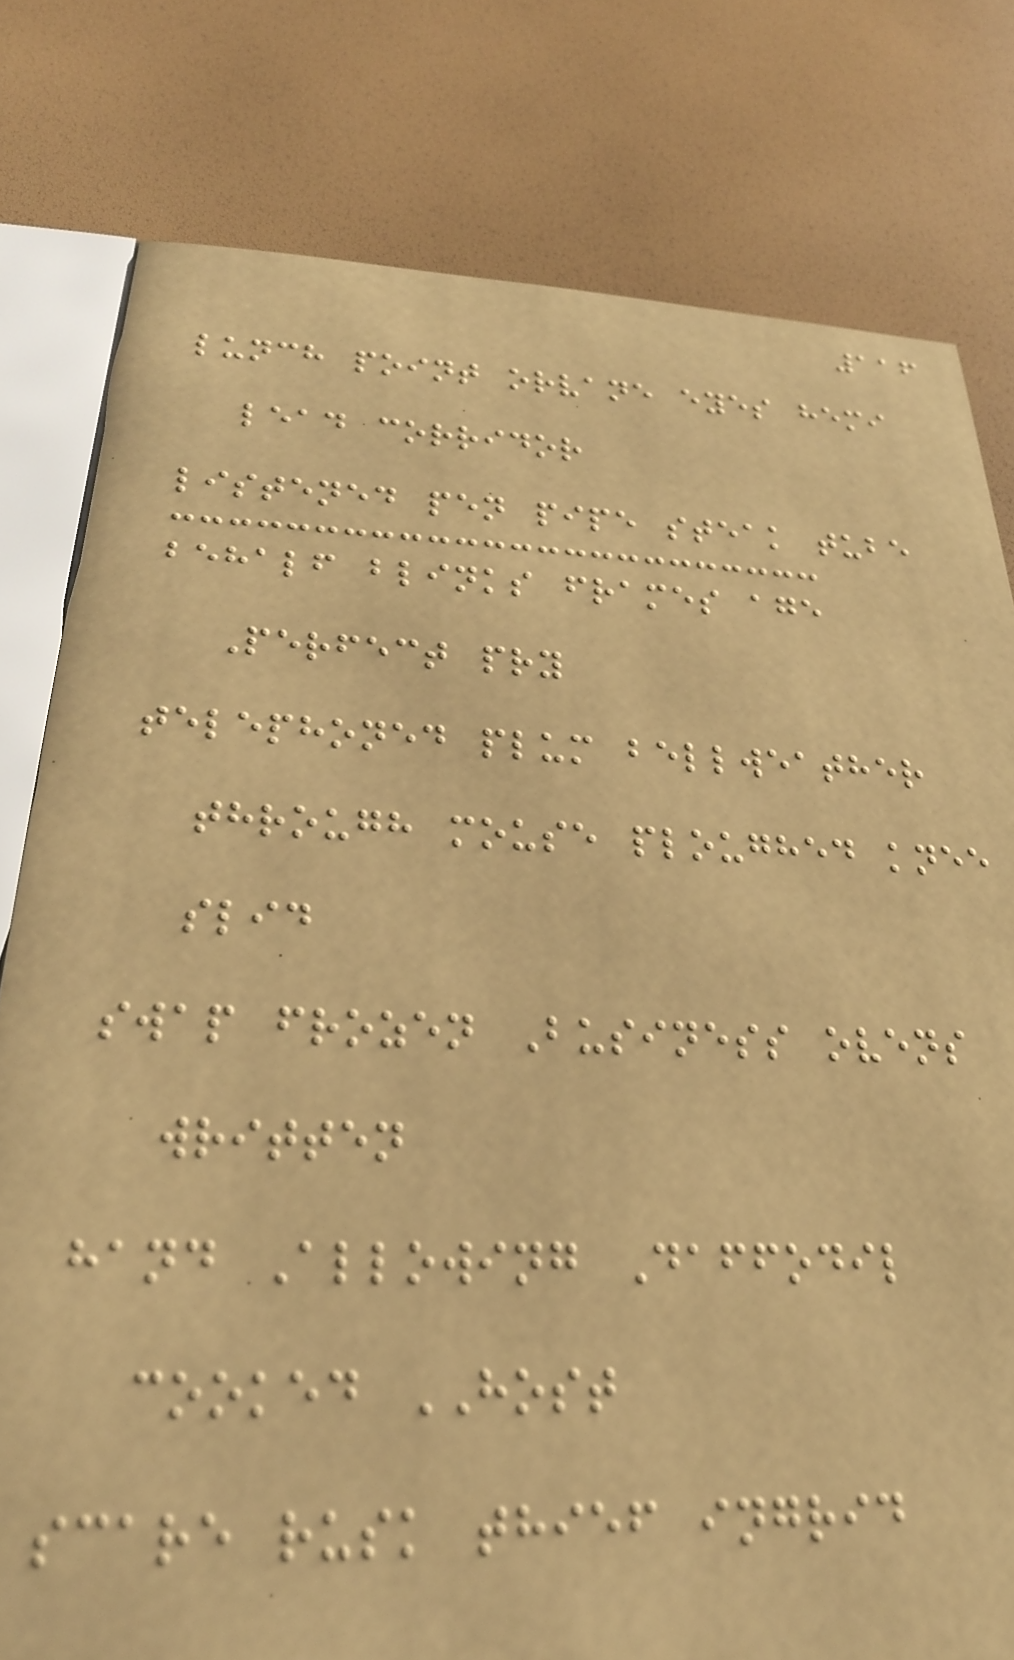116
lunch point orvane eyes hemi
lead corridor
listened pen pipe steak tube
behalf blinks frames age
Perfect pry
telephoned plum bellweather
through mouse ploughed knee
slid
swap frozen Business ovens
written
hand Allowing Daffodil
cooked HOST
scare rusk thief ingrid
